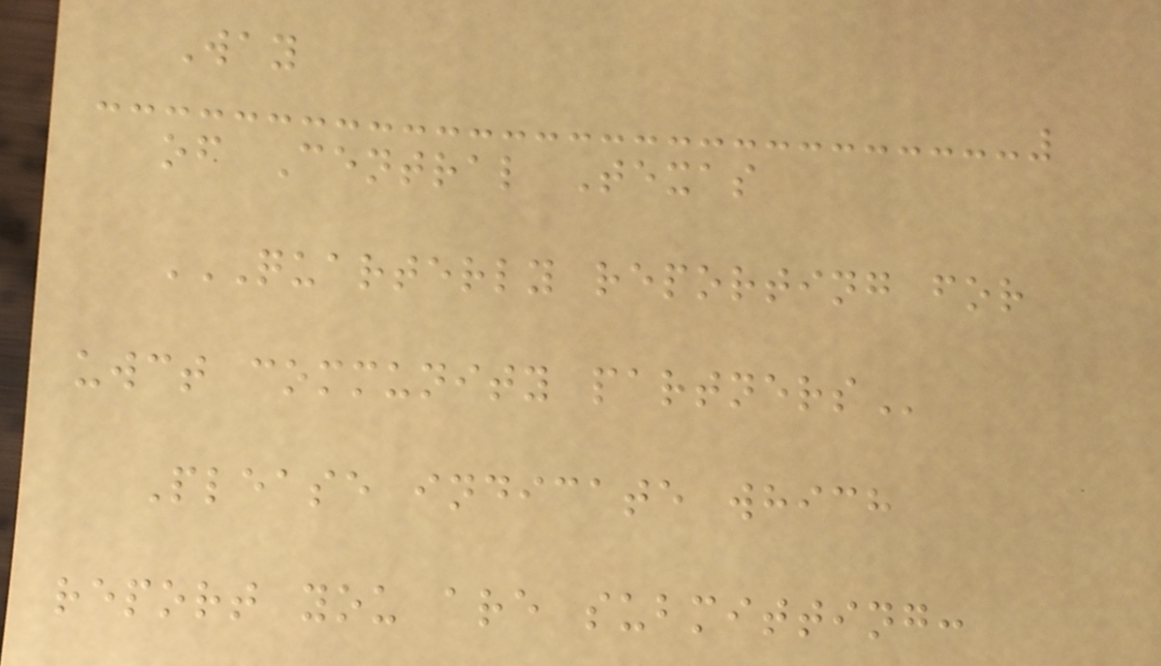Way
of Central Texas
QUARTERLY REPORTING FOR
UWCT COMMUNITY PARTNERS
Please indicate which
report you are submitting:
